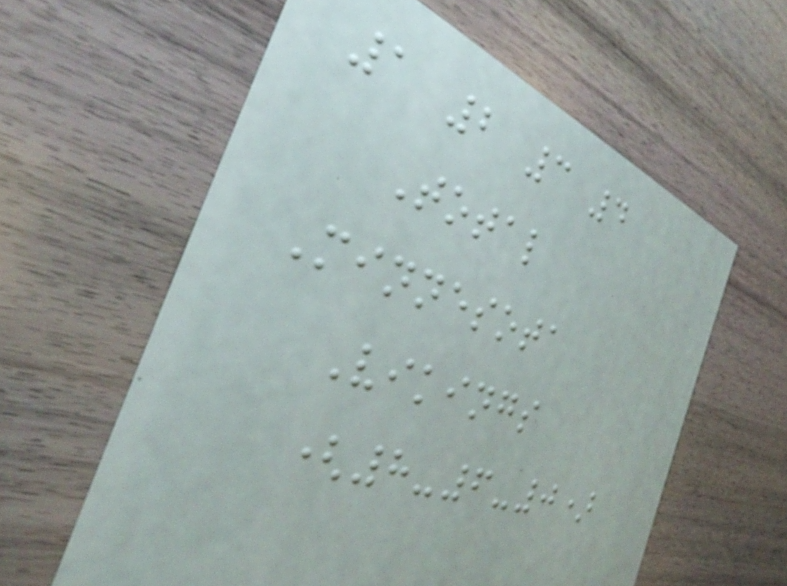1 2 3 4
Total
Minnesota
Vikings
(8-6-0)
